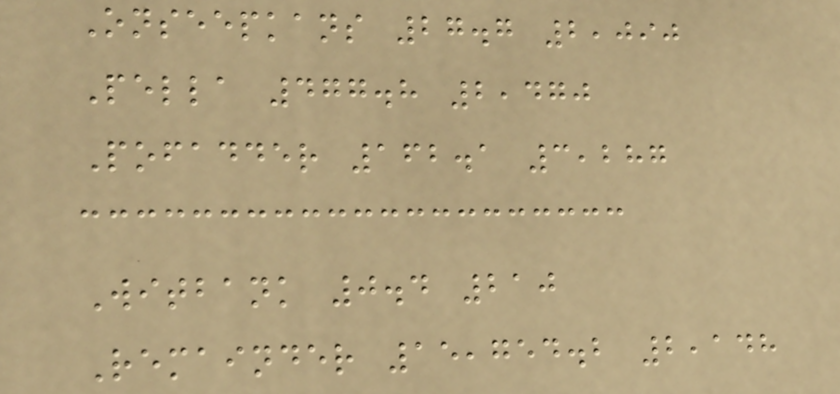Onseepkans 27.7 2,090
Pella 477.8 2,470
Pofadder 162.1 3,287
Witbank 0.4 210
Remainder 15,754.2 2,148
